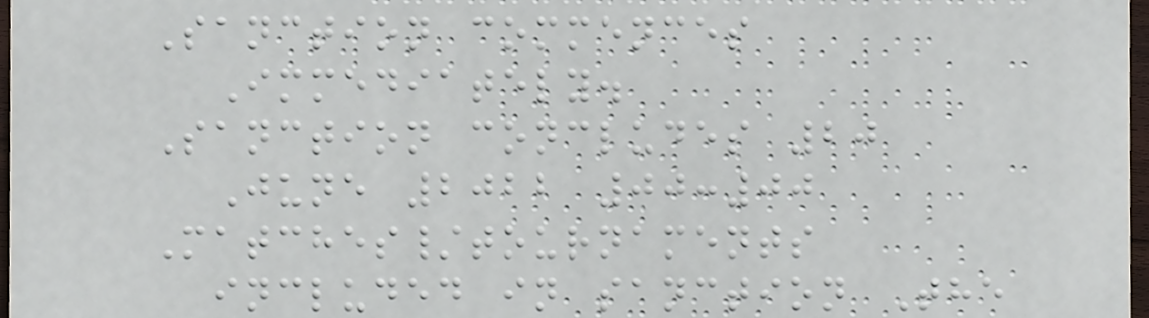Sanction commences
Immediately.
Sanction concludes 20
June 2022 00:00
Matches/tournaments
included in sanction The
